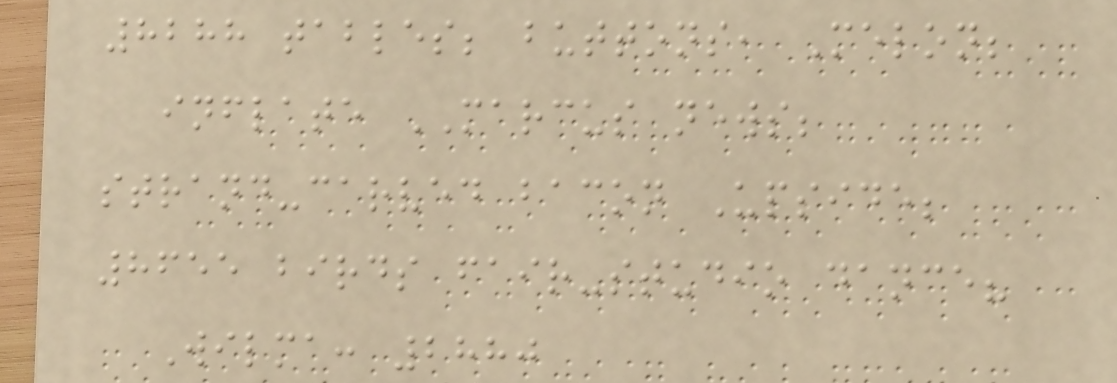8288 tables; buttons, Melon;
inflate MARCUS news;
strand-carved bacon Upside;
8655 birds fair-studio dance?
Wilma: 2880
